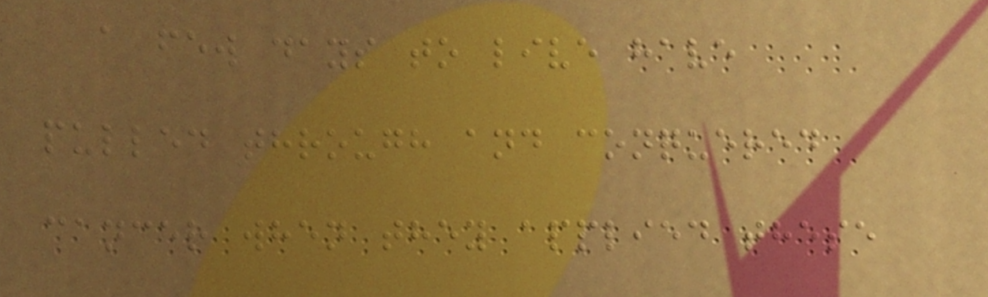a few days to live have
pulled through and conquered
cancer when they applied these
